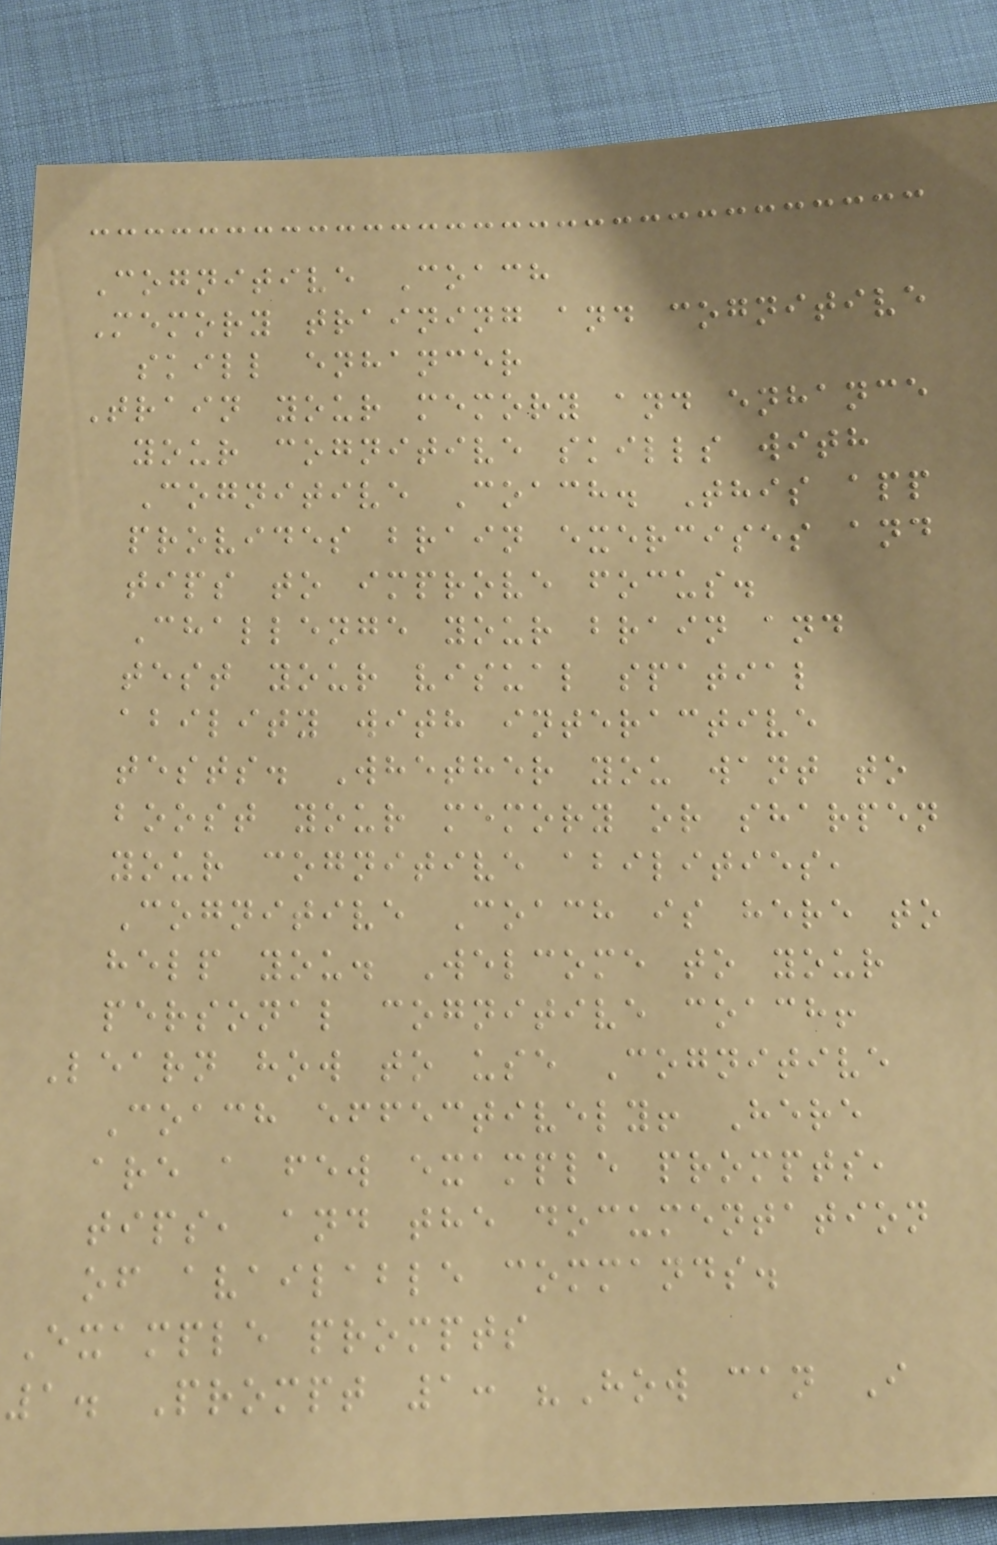Cognitive Coach
Memory training and cognitive
skill enhancer
Train your memory and enhance
your cognitive skills with
Cognitive Coach. This app
provides brain exercises and
tips to improve focus.
Challenge your brain and
test your visual spatial
ability with interactive
tests. Whether you want to
boost your memory or sharpen
your cognitive abilities,
Cognitive Coach is here to
help you. Welcome to your
personal cognitive coach!
Learn how to use Cognitive
Coach effectively! Here
are a few example prompts,
tips, and the documentation
of available commands.
Example prompts
1. Prompt 1: "How can I
